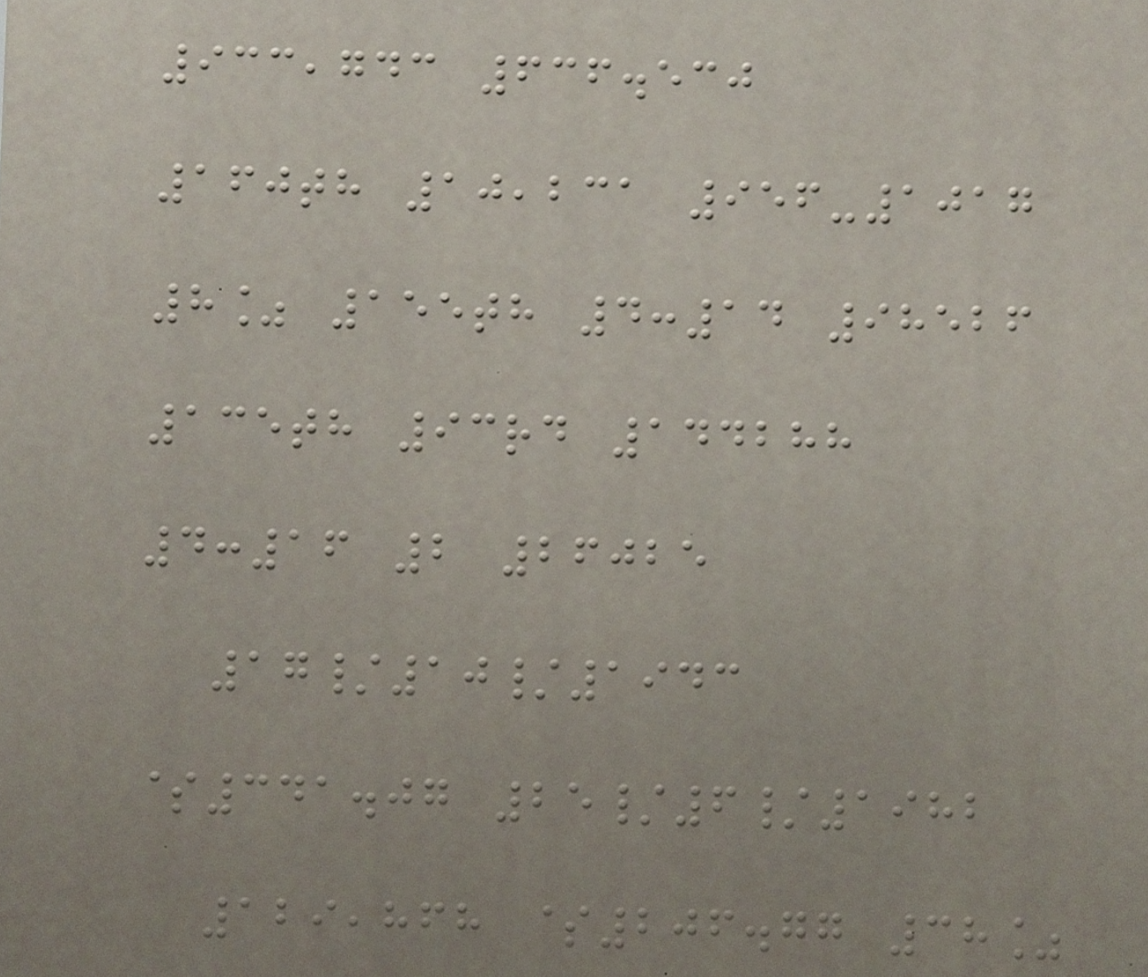933,743 636.530
160th 10,231 956-1017
8% 155th 4:14 98526
135th 93rd 144288
4:16 2 26025
17/10/1943
$341.07 25/6/1982
129,868 $206.77 38%
